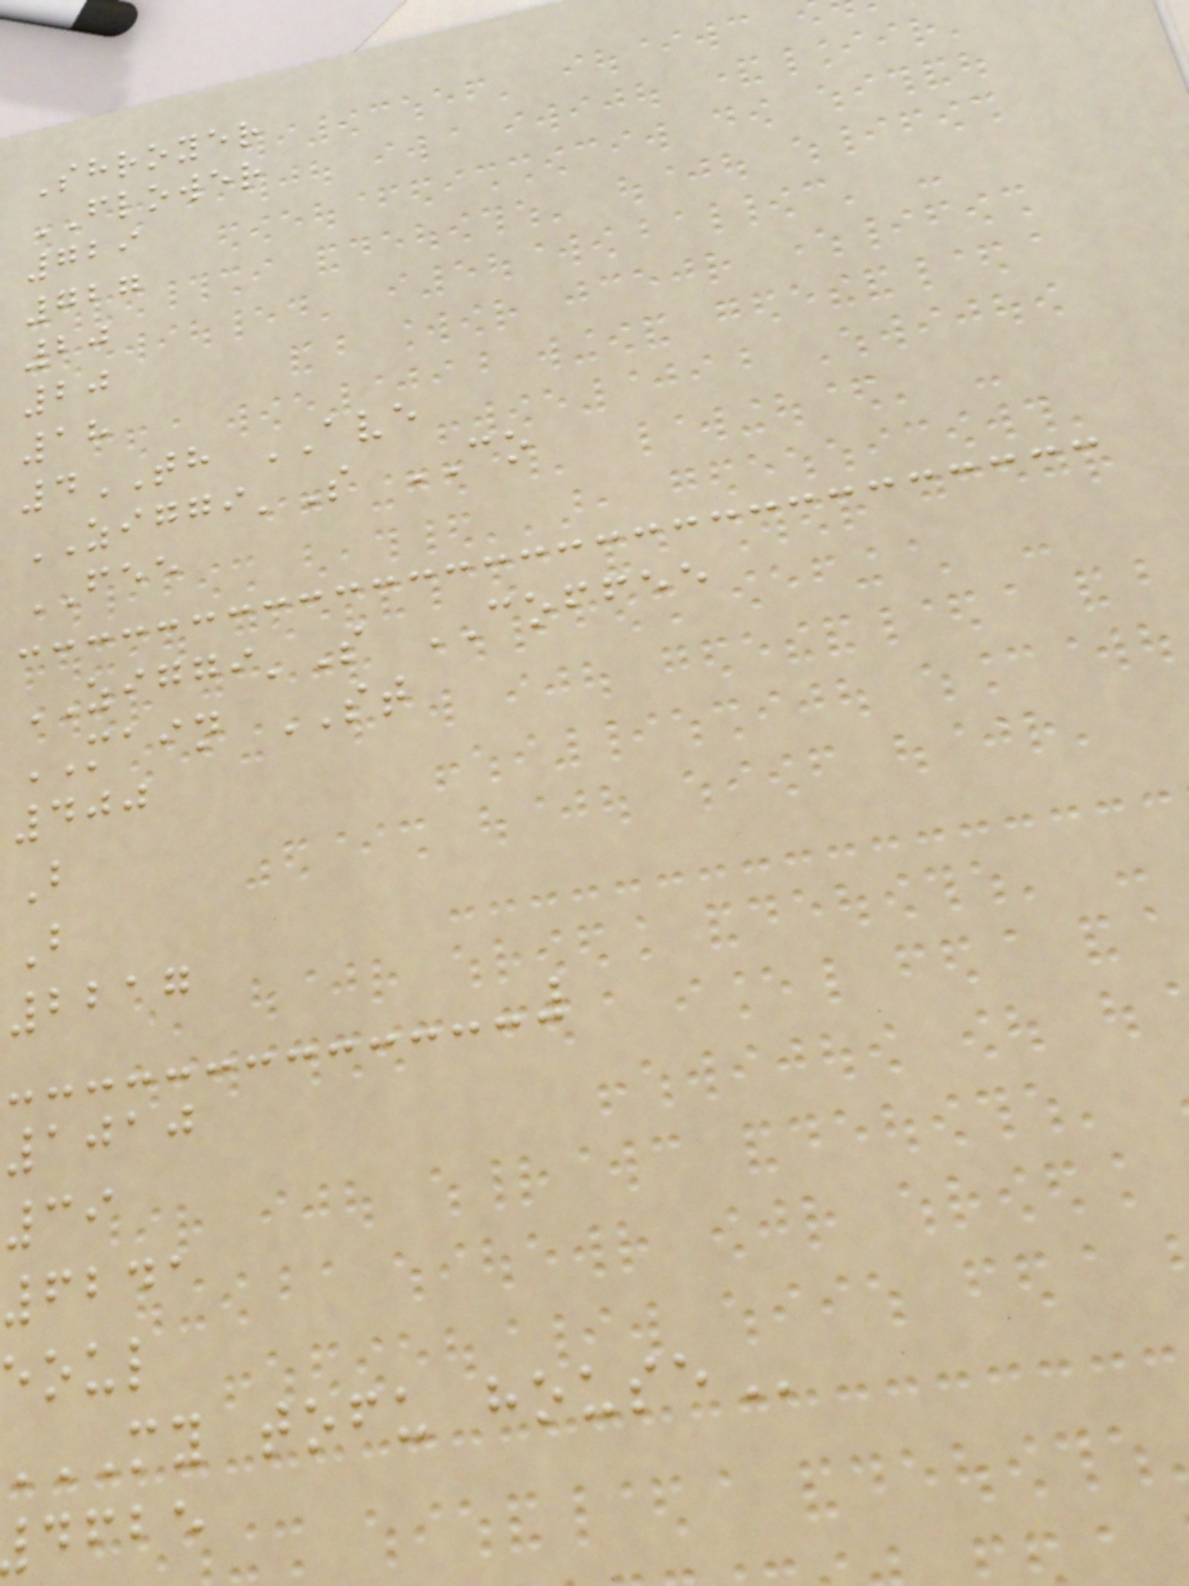Shroyer
FLOWER
729
727
20
20
18
4TH AVE
ZIGGI'S CO
FEE
ZIGGI'S COFFEE
MAIN ST
400
B
B
2217
1010
39
6241
eoul
MY tofu
dfbe
